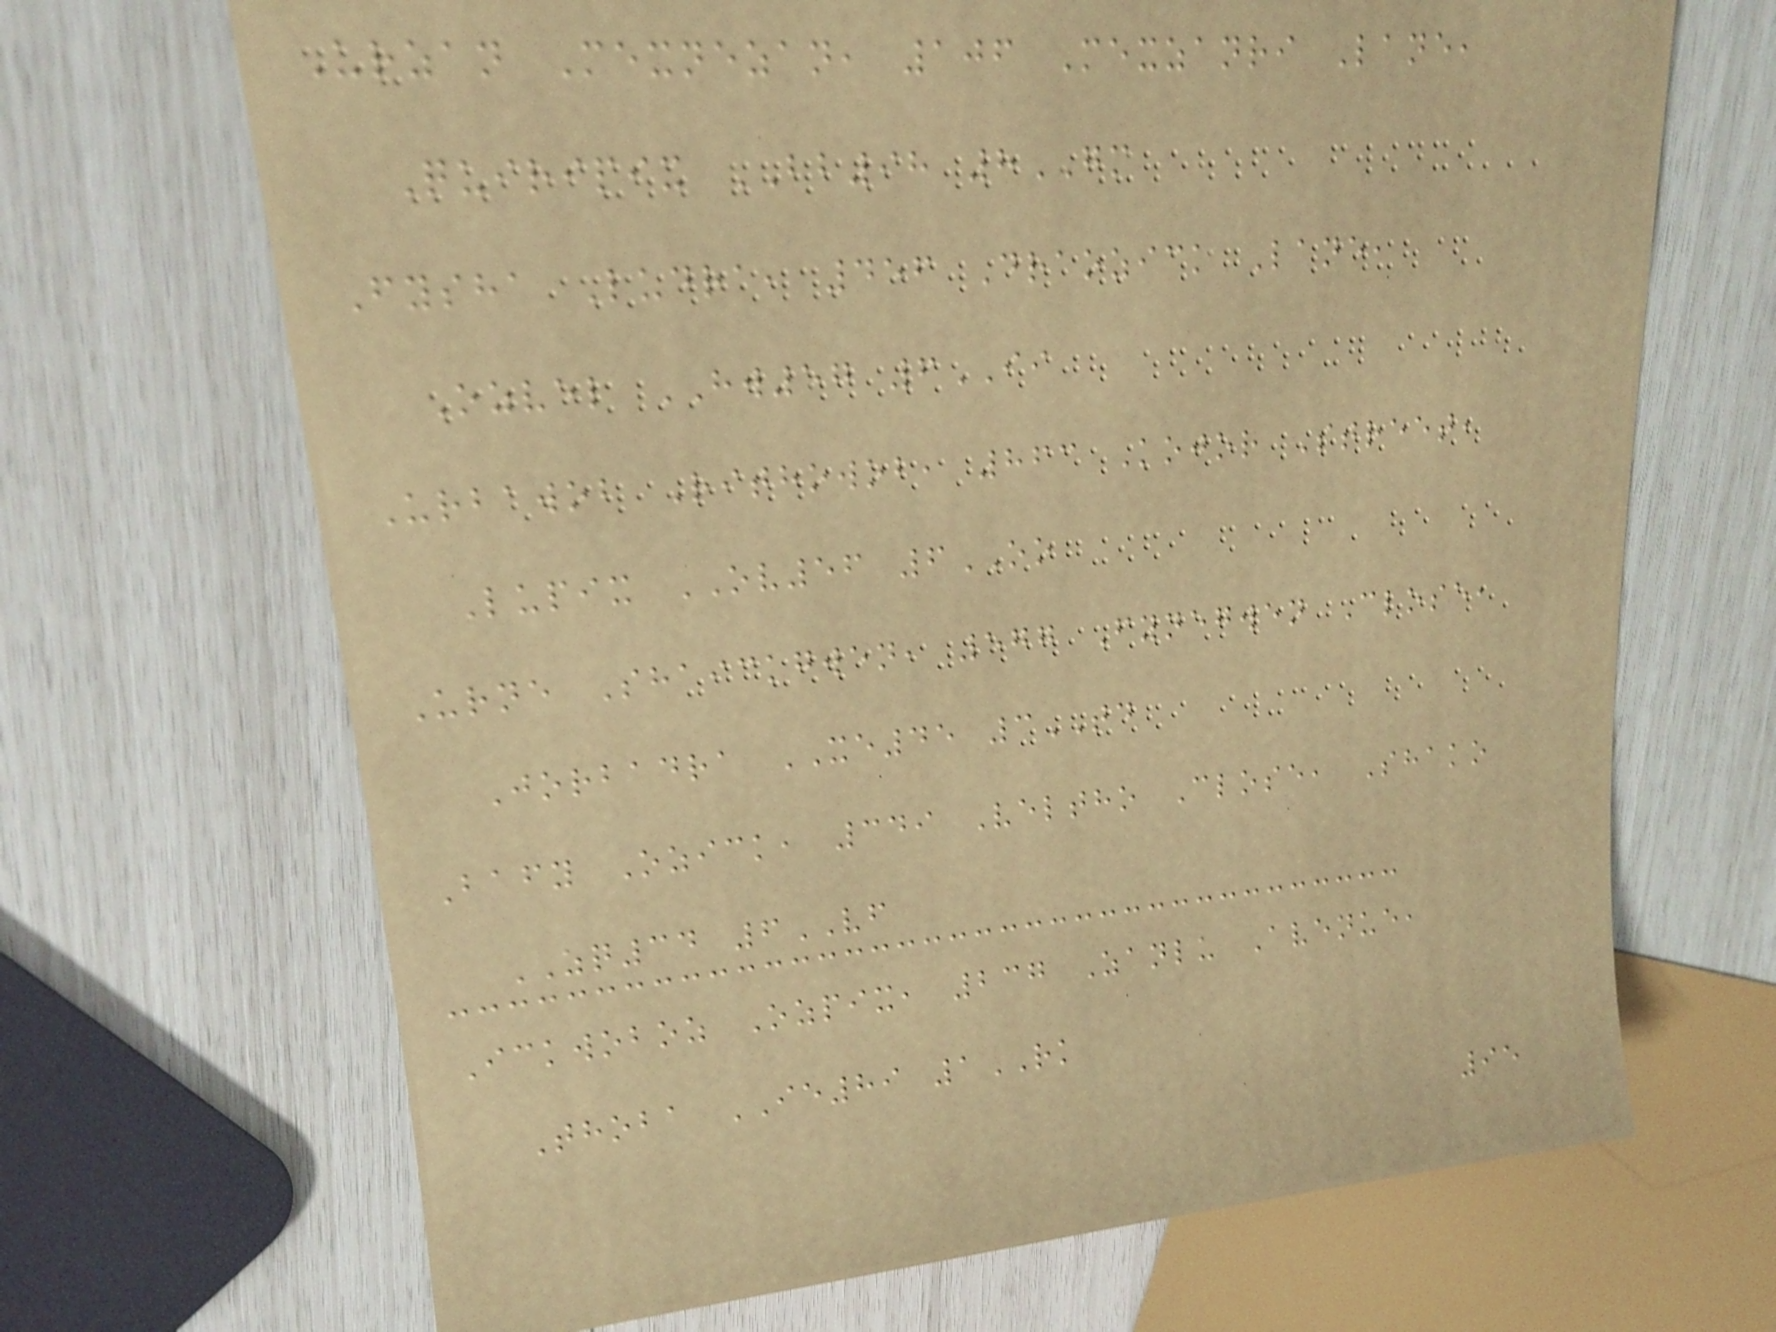Urzan Mexnezan, 106 Mexzanri Lane,
Quiripix BB98 8GM
Fysha Ludra, 456 Draozick Lane,
Ozvel HW57 6II
Urbawob Rithowob, 863 Kojor Street,
Lupix OV56 6OO
Urne Shaickgwen, 577 Fynegwen Close,
Jorbadra XE45 3TD
Bafy Ozick, 349 Veltho Close, Shako
ZQ34 6VF
Ickwoboz Ozpix, 237 Zanlu Avenue,
Thoba IE89 1RK
95
